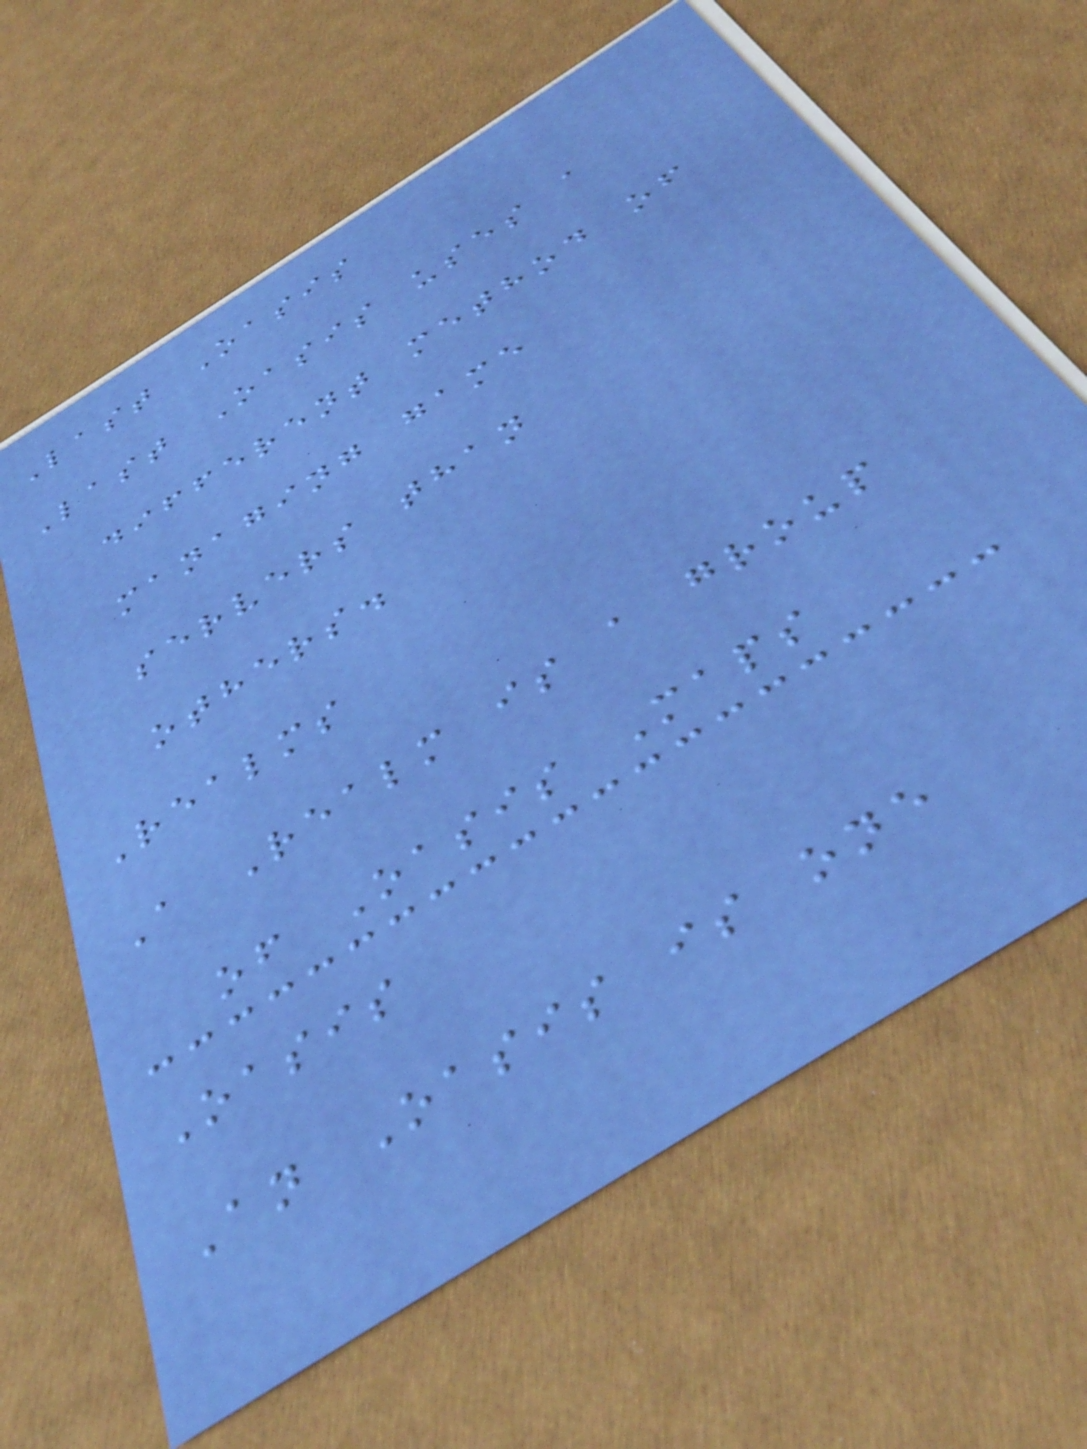Last Oasis
Last Oasis uses a
different method of
managing game
servers than
others.
Realms
A Realm is a group
of Oasis Maps
Oasis
An Oasis is one
